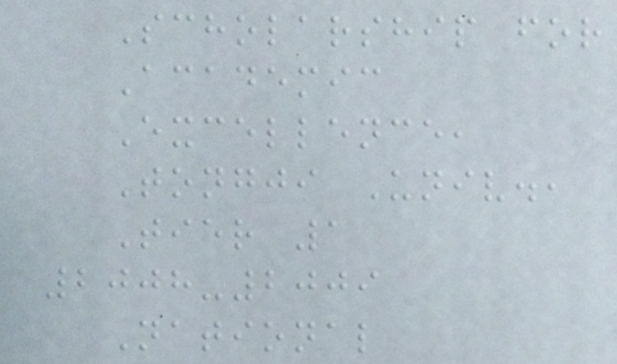Scholarship for
Academic
Excellence,
Tongji Univ.,
Tier 1
2008-2009
National
